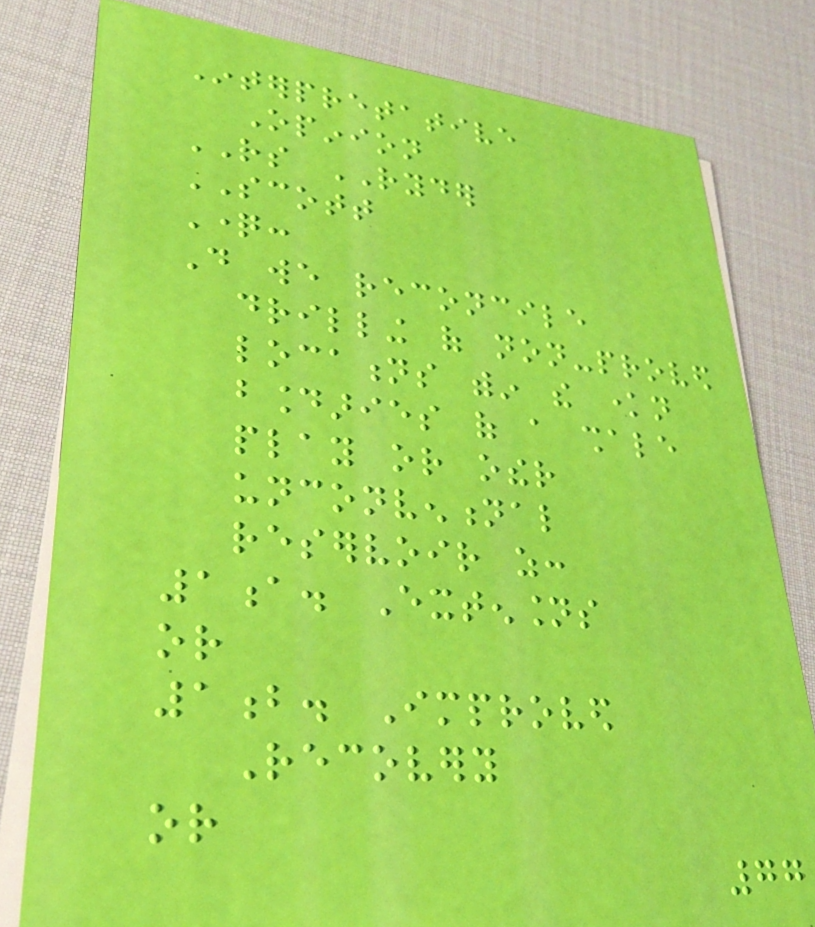Interpretative
Opinion
RS RYDER
SCOTT
Question:
Do we reconcile
drilling of non-proved
locations within the known
boundaries of a shale
play or other
unconventional
reservoir as:
1a. Extensions
or
1b. Improved
Recovery
or
77
